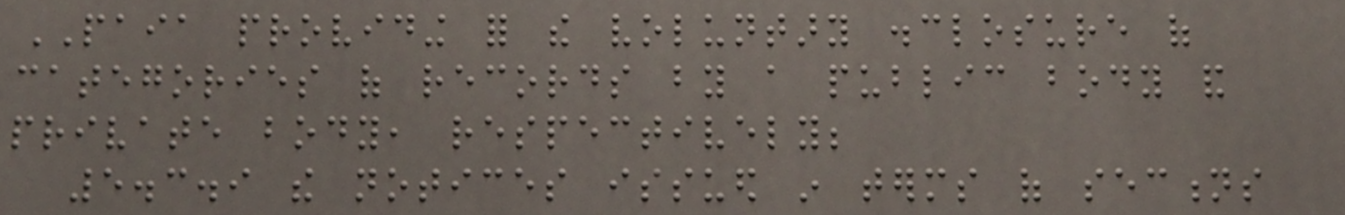PAIA providing for the voluntary disclosure of
categories of records by a public body and
private body, respectively;
5.3.9 the notices issued in terms of sections
